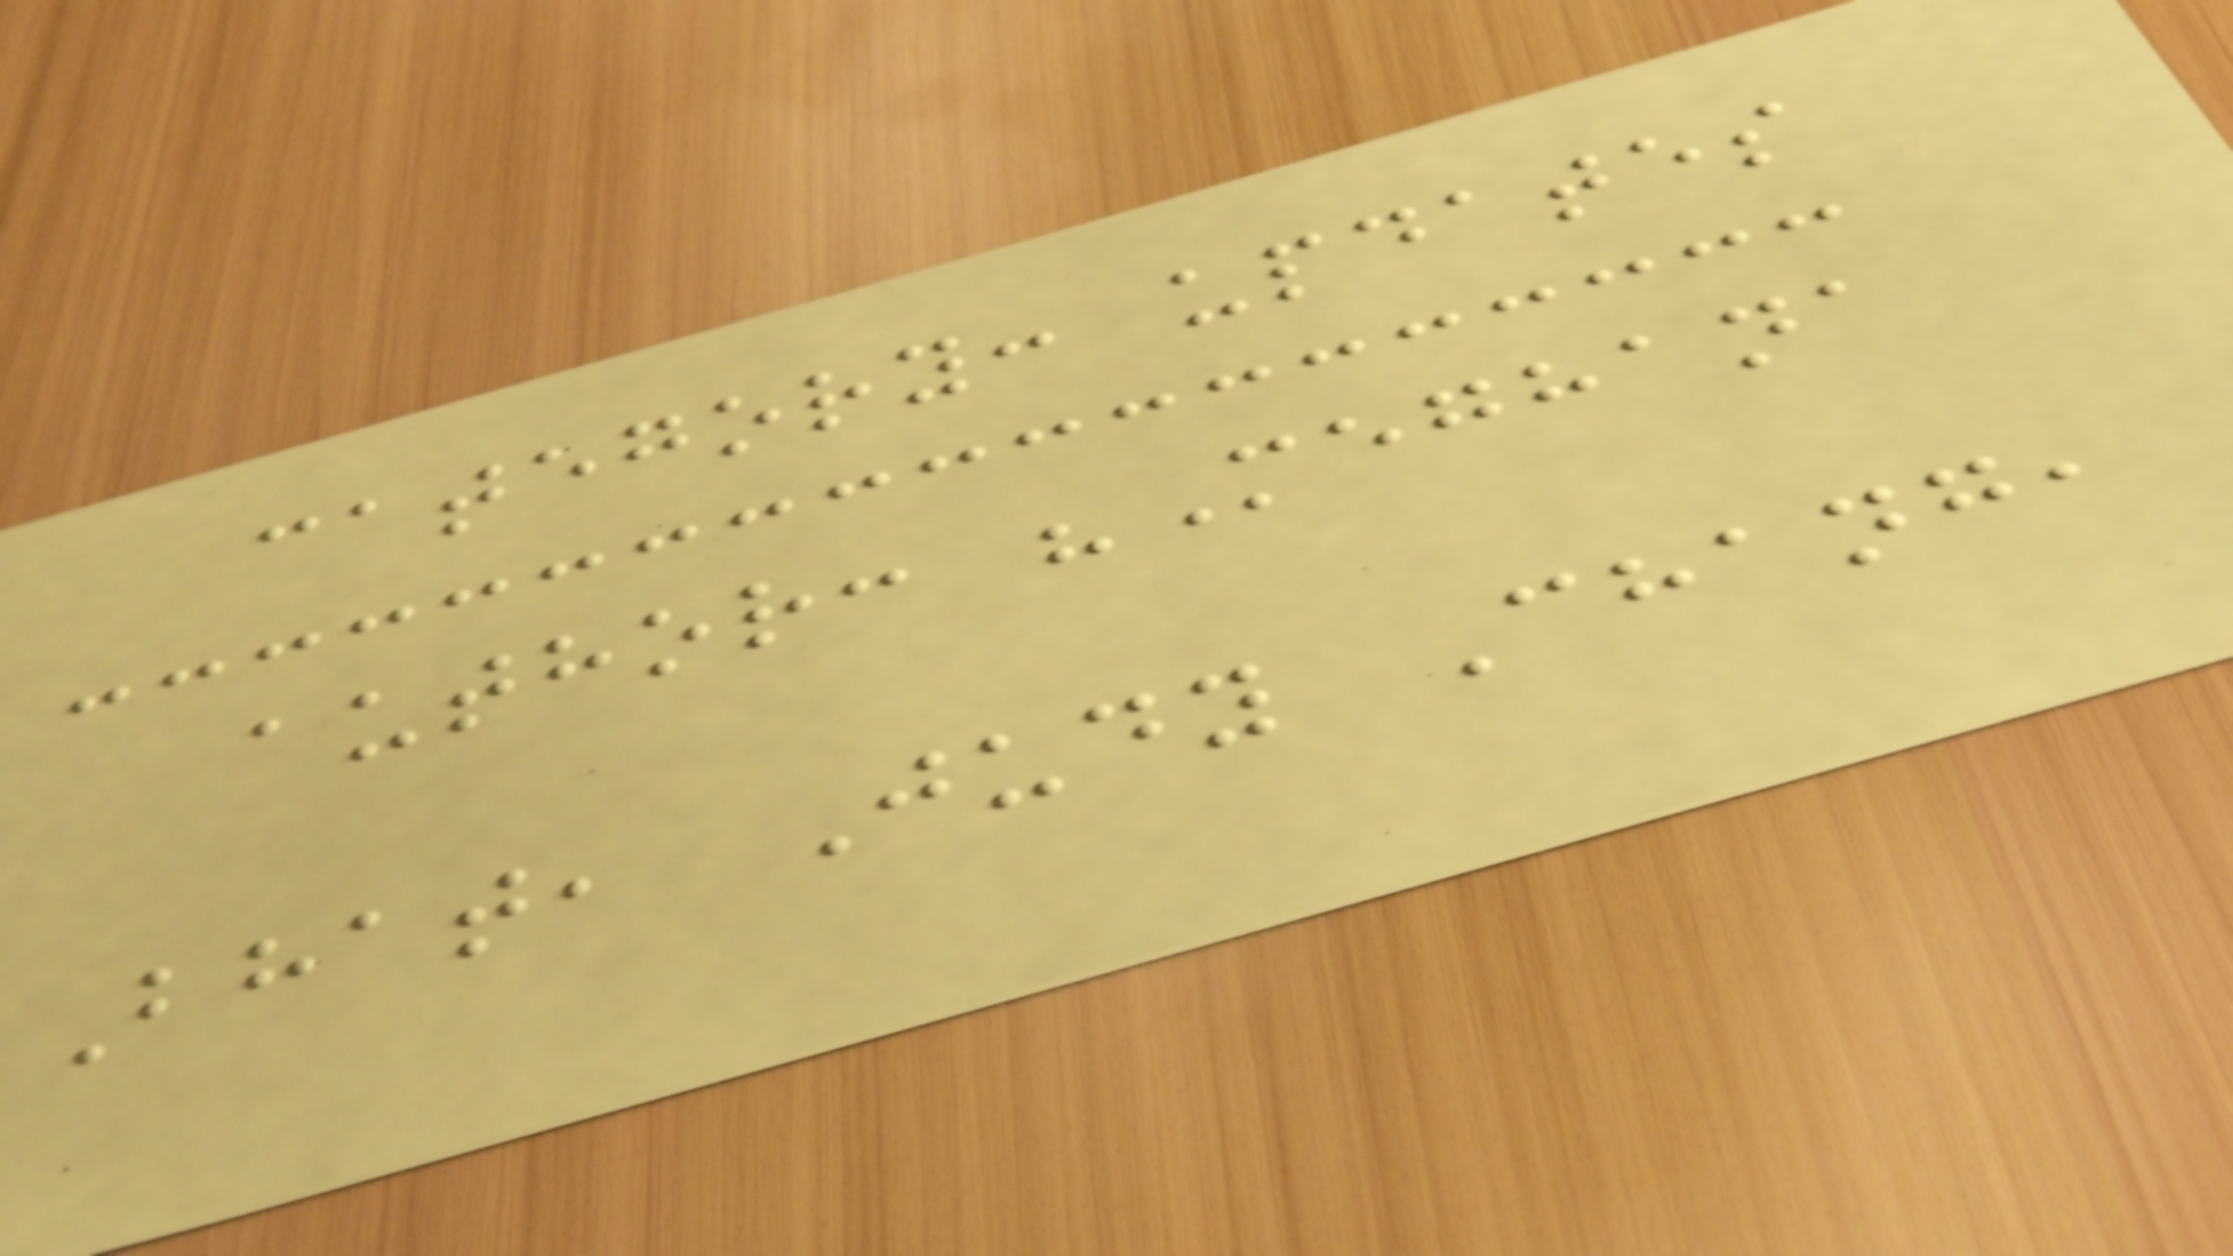category: updates
author: "Meghana
Bhat, Judy Chang,
